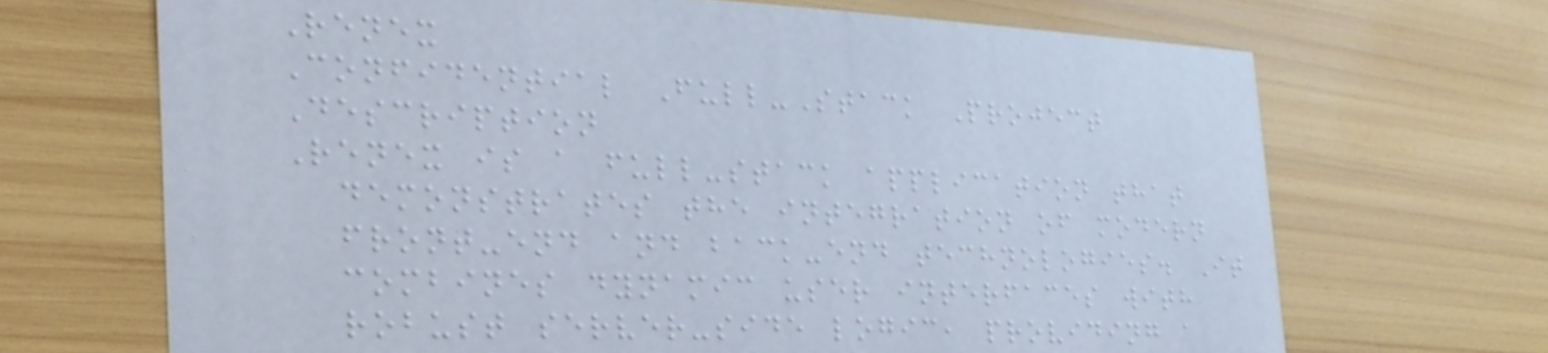Renex
Confidential Full-Stack Project
Description
Renex is a full-stack application that
demonstrates the integration of modern
front-end and back-end technologies. It
combines dynamic user interfaces with
robust server-side logic, providing a
